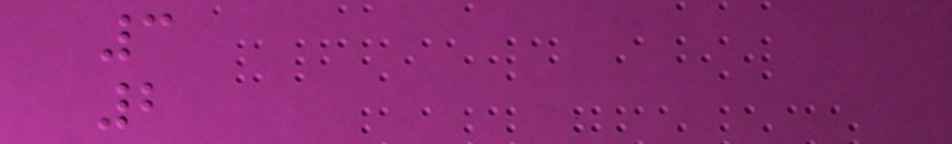3
2
